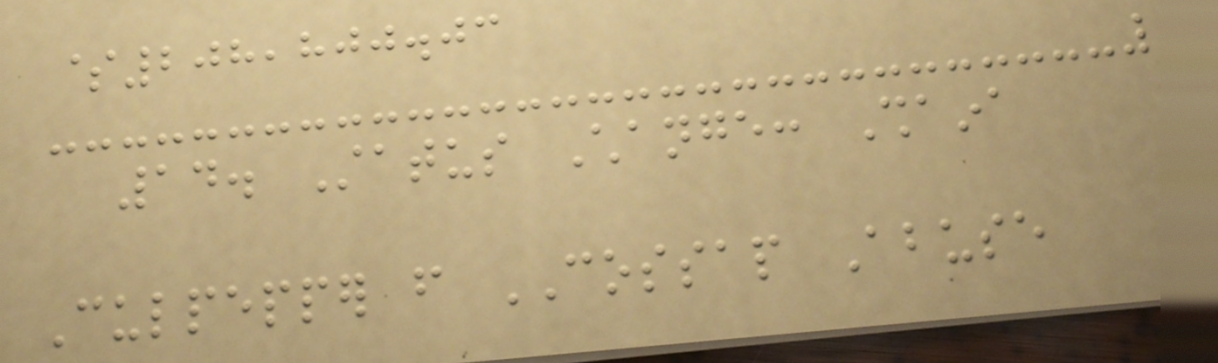$208,800.03
14. Status Change: Shaina
Culpepper from COSSAP Abuse
